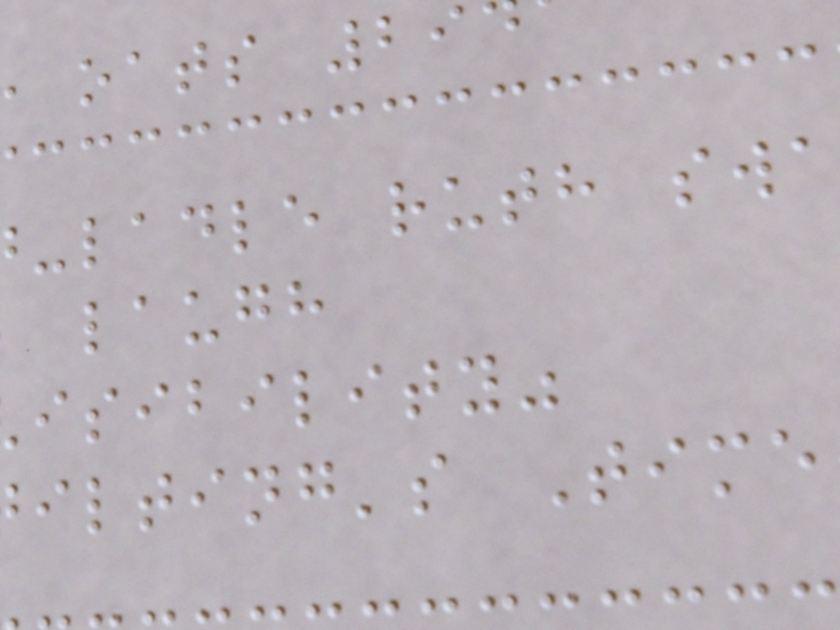oats 29
-ladle ruth swa
isibility"
ilting's Time
